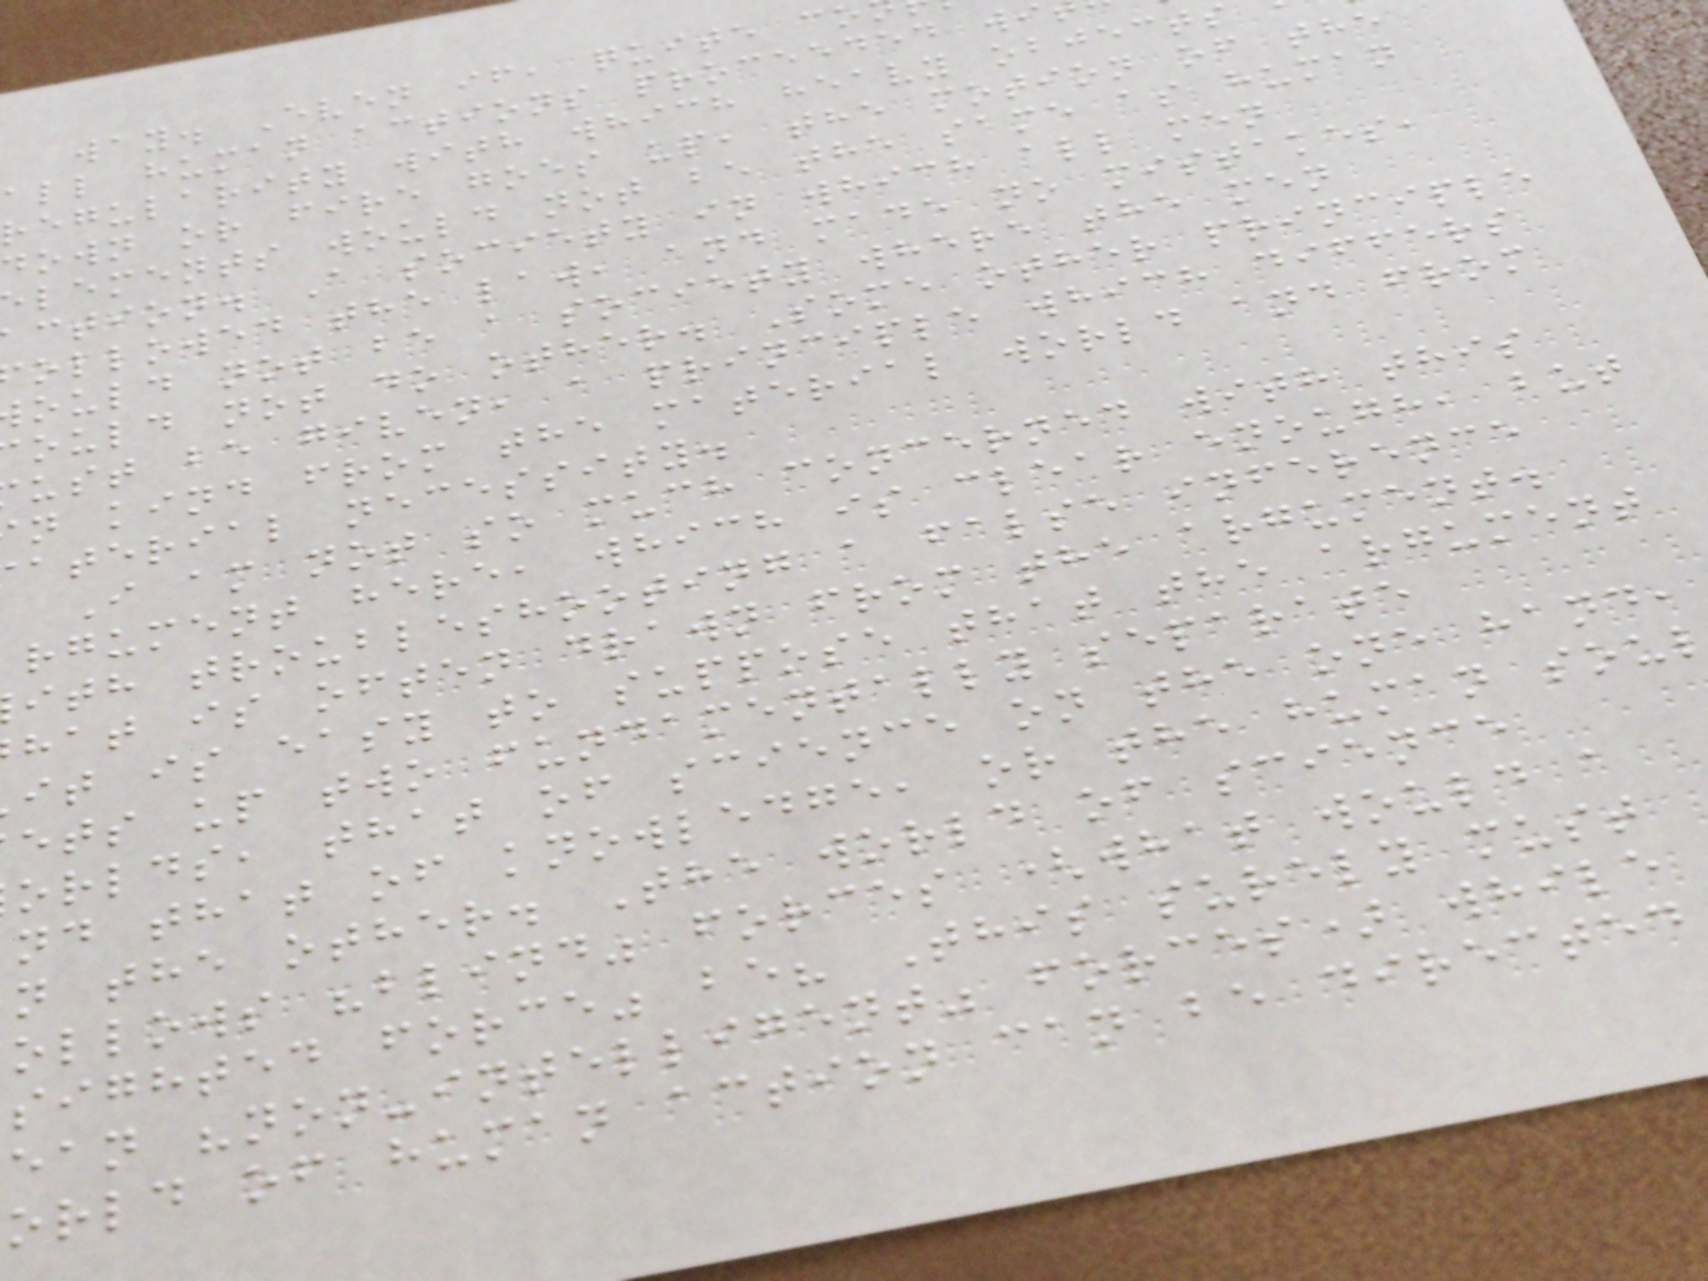way. Even if, quite co
all human actions proceeded wi
regularity with which heavy objects
down or fire goes up, the motion of the
lements would not be the same as human
ction. A society in which all men
ollowed the law, and made no mistakes,
ould not be a society where the men
ould not do other. Some other principle
ust be given, a principle which differs
n kind from the material world and from
aterial necessity.
I am not so much concerned with this
rgument here, which is clear enough, but
ith troubleshooting a false inference
hat is often drawn from the argument.
it is easy to suppose that the argument
ets up two fundamentally separate
orlds, that of science on the one hand,
nd that of knowledge, or the human sou
n the other. The world of science
ollows "blind" forces (what would a
sighted force" be? This surely must
ean "non-intelligent" forces) while
orld of human action can be directed
